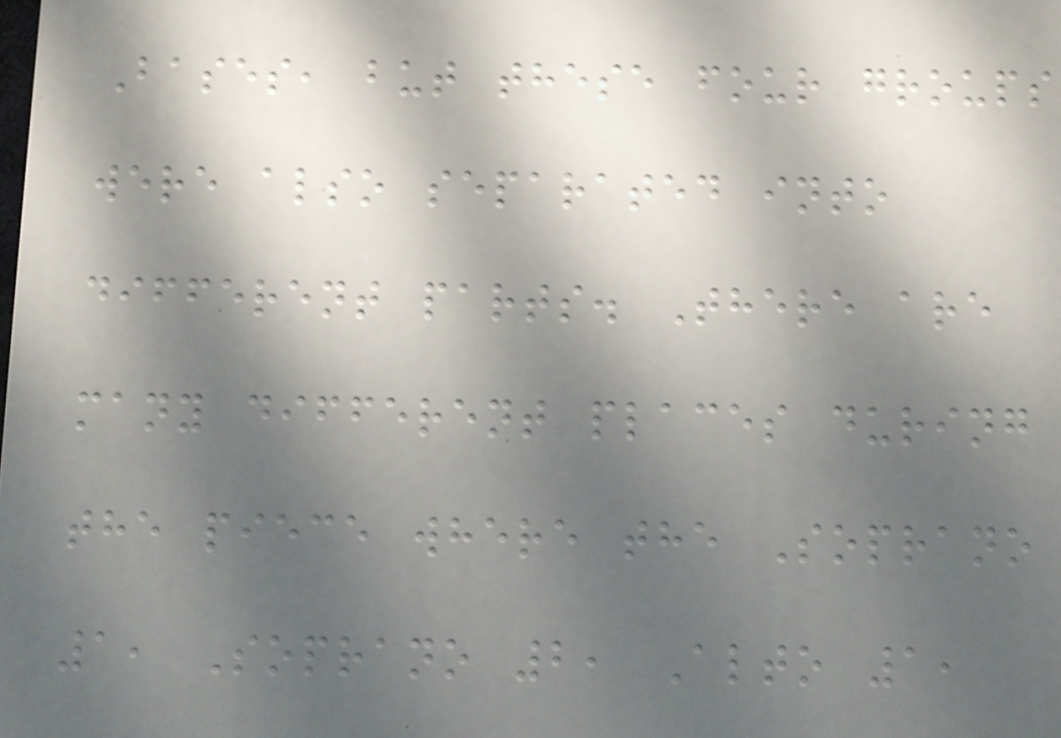Bases, but these four groups
were also separated into
different parts. There are
many different places during
the piece where the Soprano
1, Soprano 2, Alto 1,
